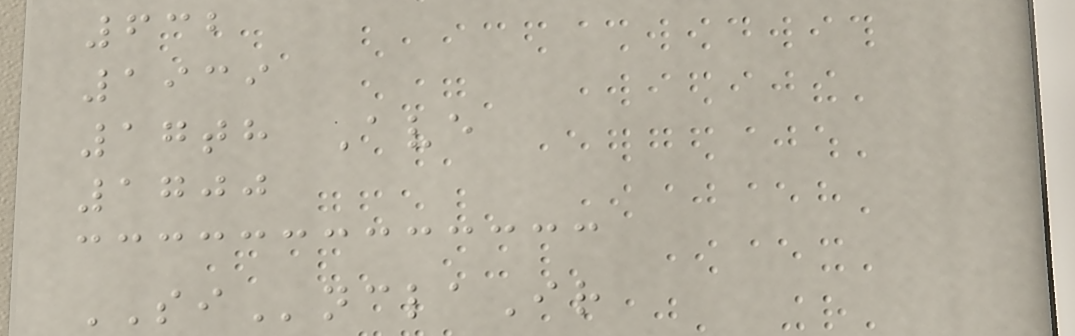632
1939
17th Ave
1700
SInclaIr
